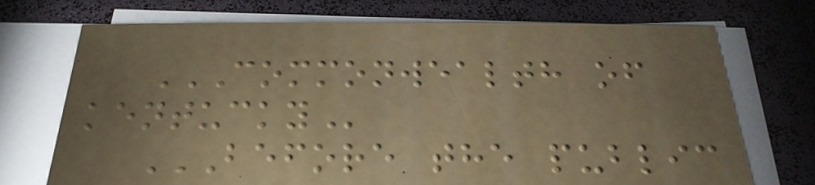COMMONWEALTH OF
KENTUCKY
BEFORE THE PUBLIC
